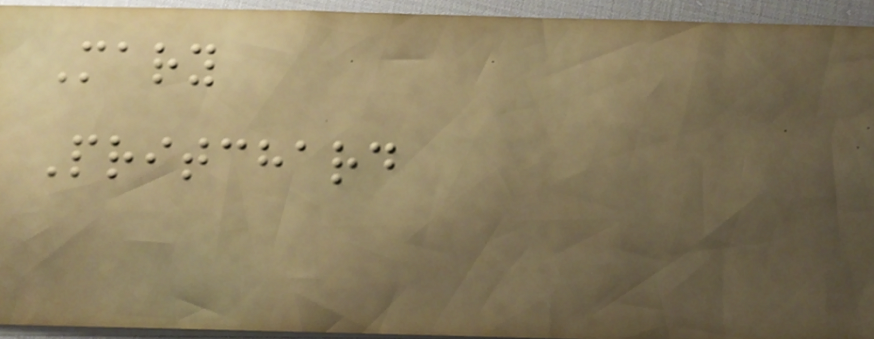Mary
Pritchard
